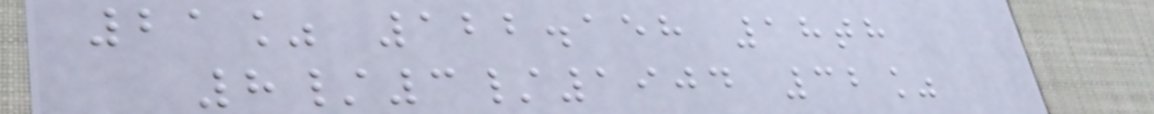21% 122.158 18th
8/3/1904 32%
